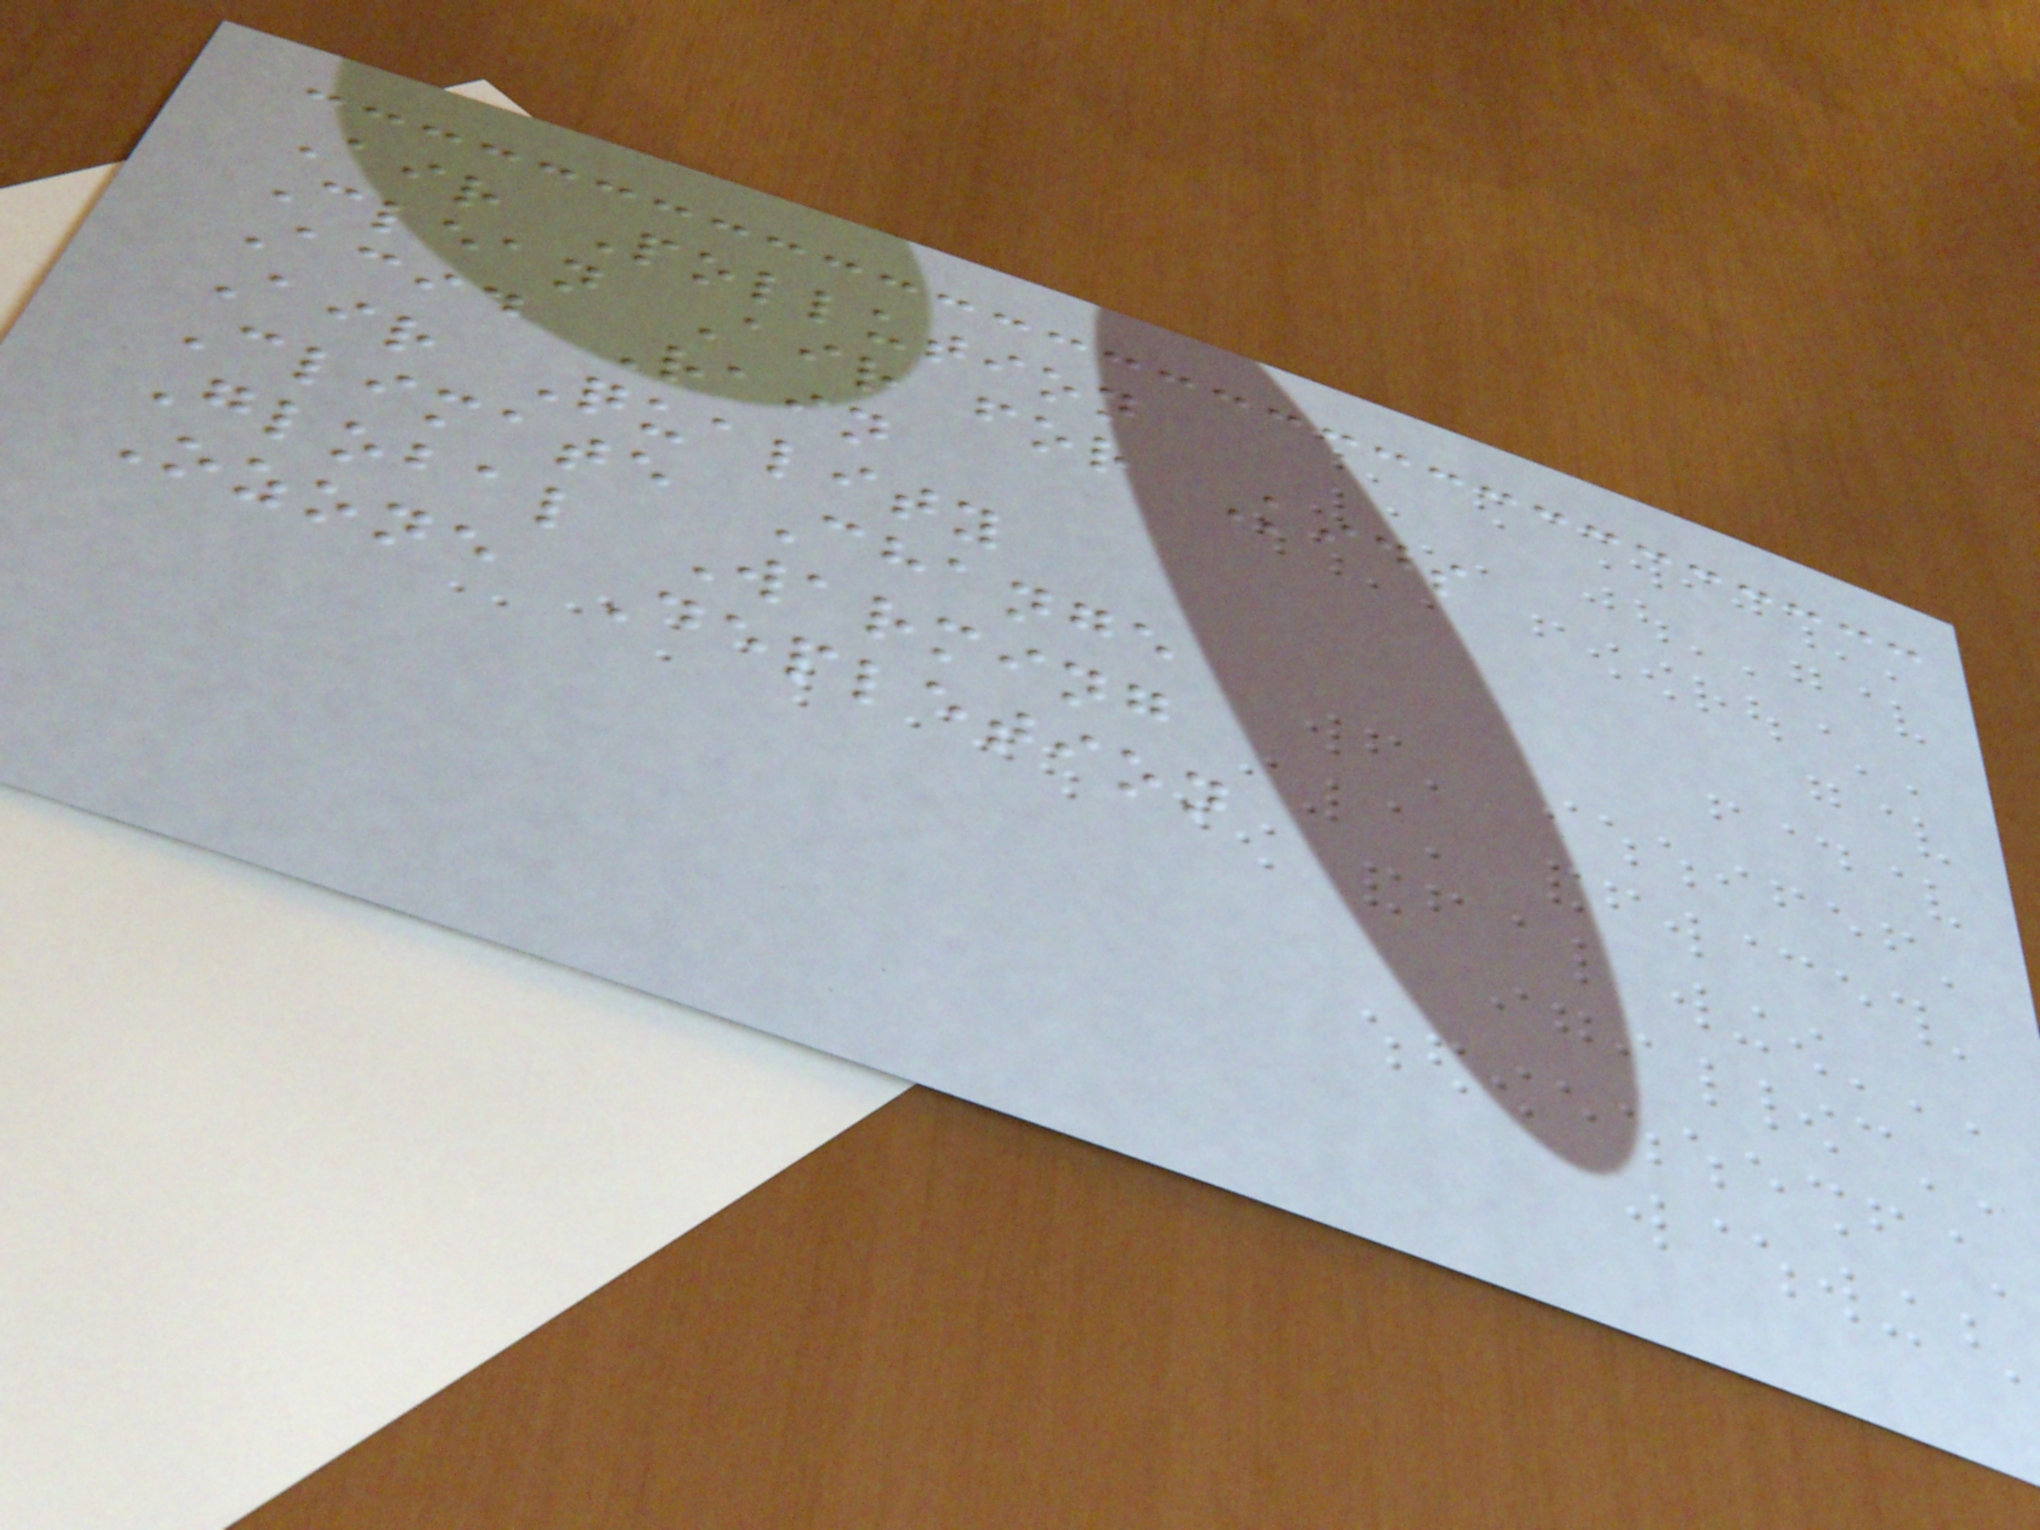Air Pollution
Clean Air for Kids
Acid Rain
Air Quality
Climate Change
Global Warming
Ozone Depletion
